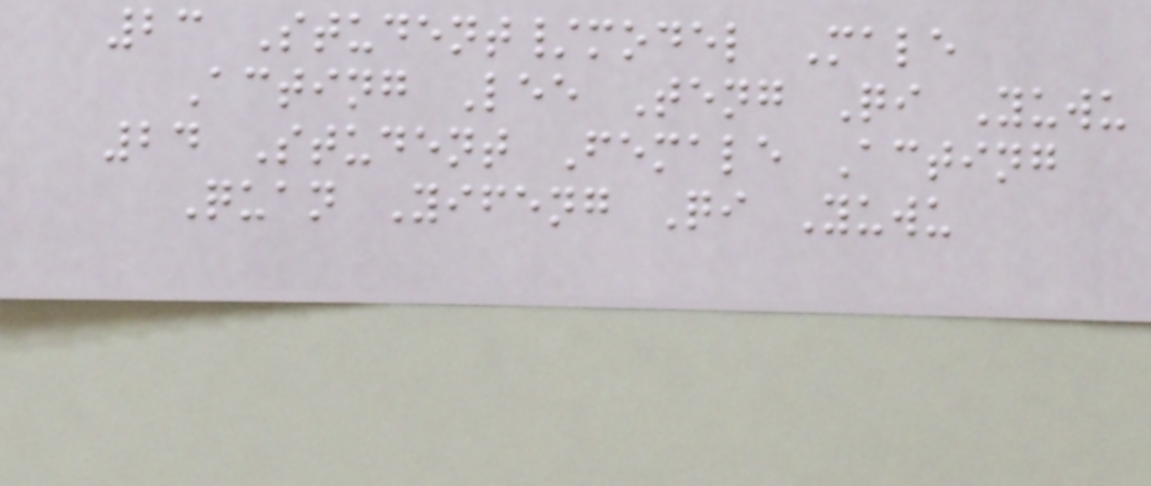23 Student/model Male
Acting Lee Teng Qi Yuwu
24 Student Female Acting
Quan Yifeng Qi Yuwu
